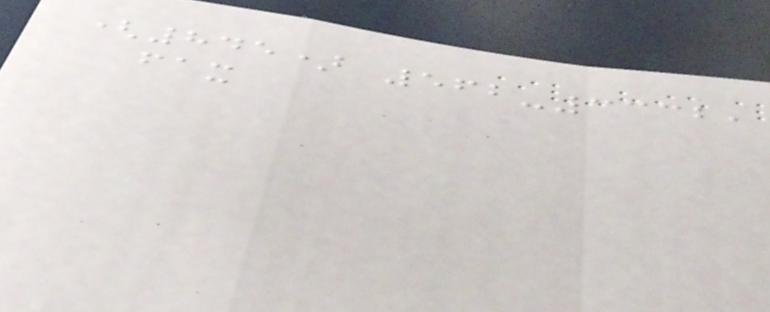(845) 562-3332,
fax
